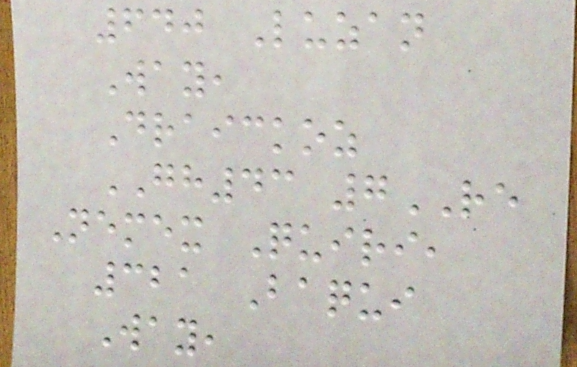640 Luzan
Way,
Draickoz
GH43 7RE
Nemex Quiri,
321 Baqui
Way,
